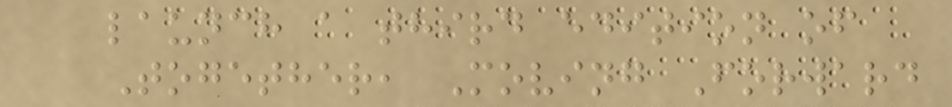launch a third edition of
Together, Moving Forward
